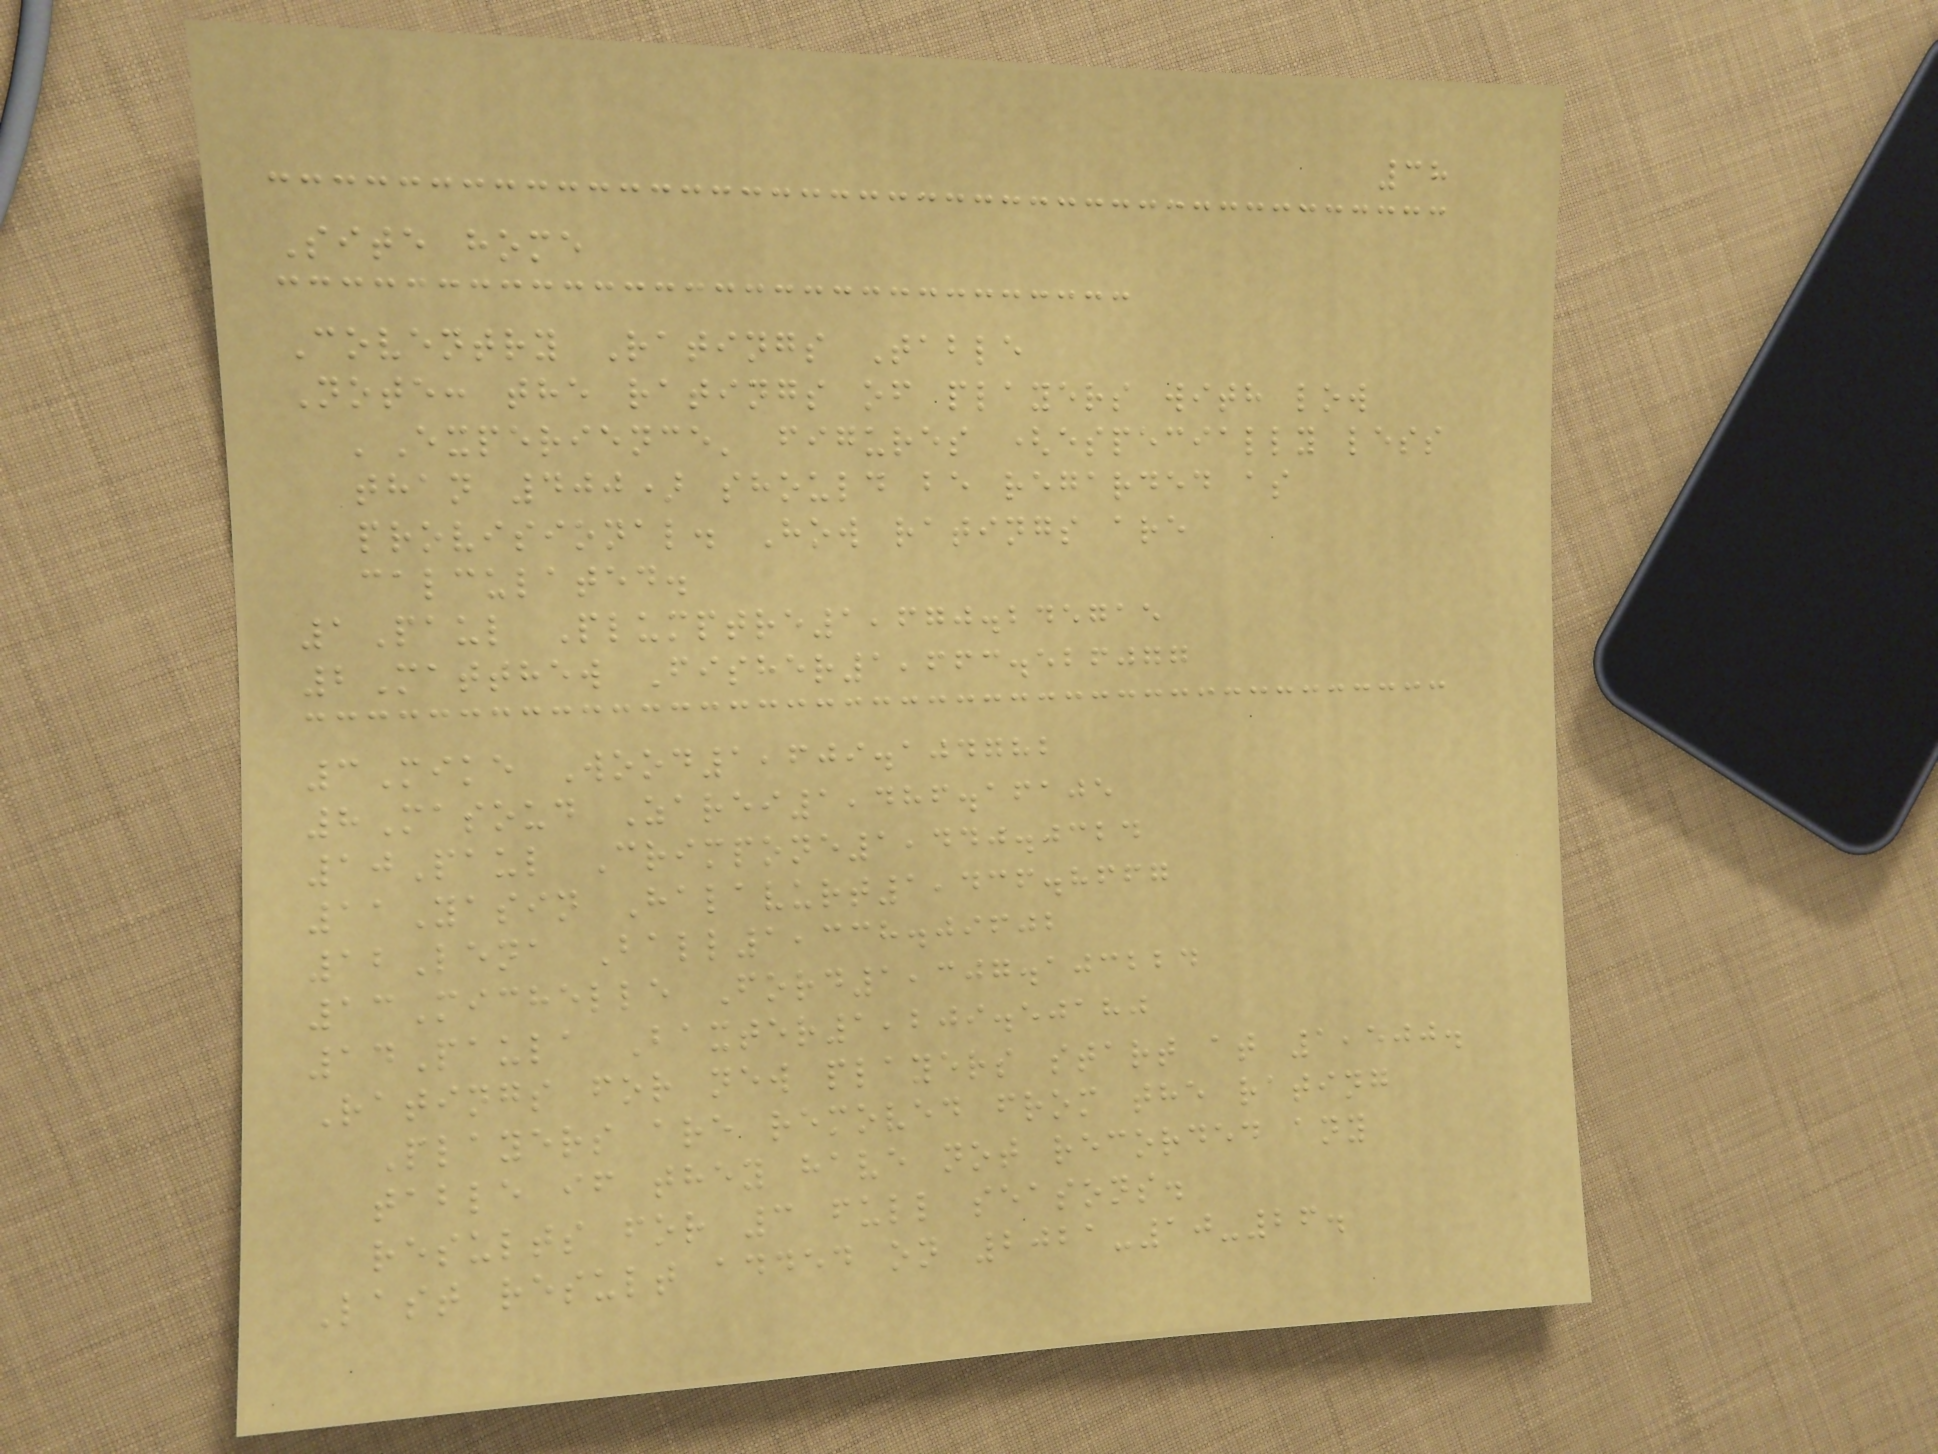38
Site home
Coventry Ratings Table
Note: the ratings of players with low
'Experience' figures (especially less
than 400) should be regarded as
provisional. How ratings are
calculated.
1Paul Plumptre1,670.245715
2Matthew Fisher1,663.526077
3Mike Wood1,609.104782
8Masoud Zarei1,486.16105
10Paul Crimpone1,440.0324
11Yasin Halavurt1,436.8667
12Lena Ball1,338.09602
13Michelle Ford1,307.103224
14Paula Baxter1,209.50180
Ratings for new players start at 1,500.
Players are removed from the rating
table if they have not recorded any
results for 3 full seasons.
Last result added on 2021-10-26.
